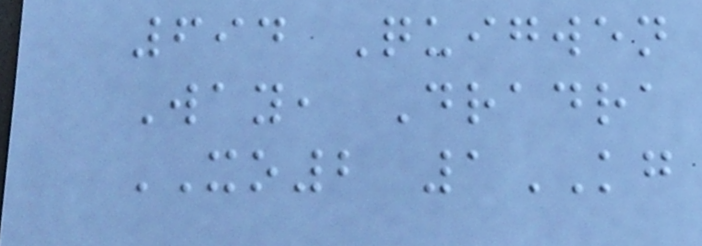694 Quigwen
Way, Dradra
XO2 1KG
